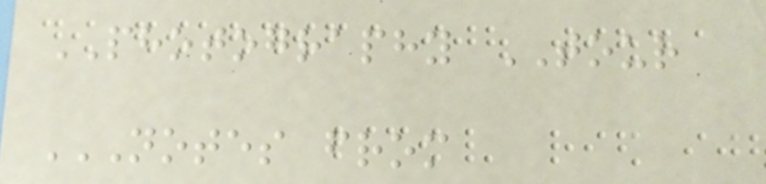PHOTOGRAPHY TOUR
NOTES FROM
